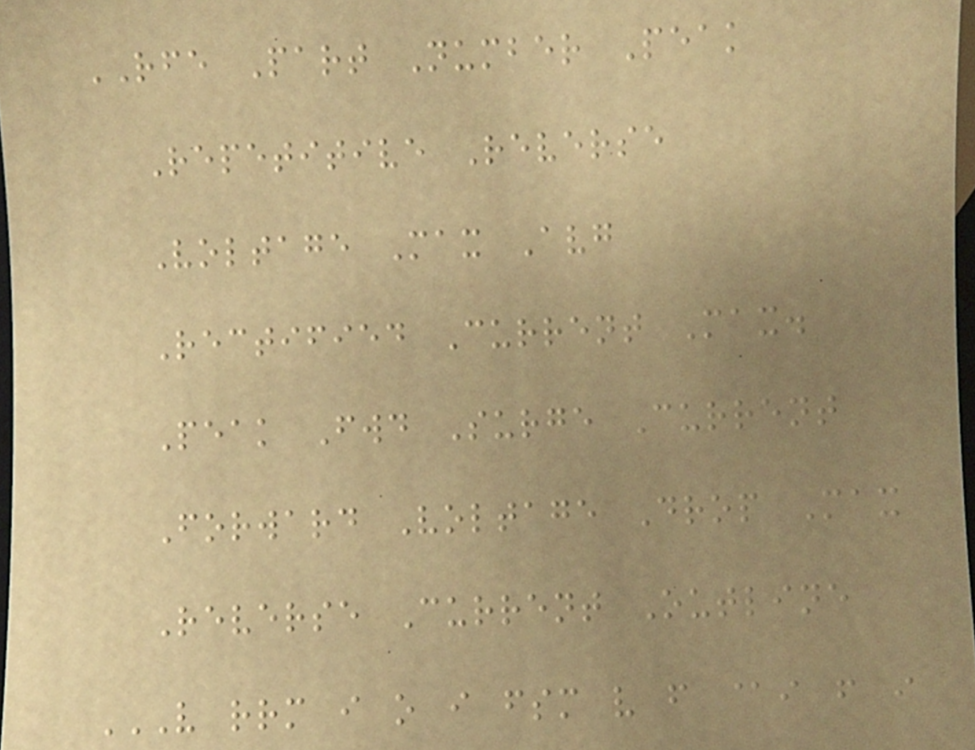RFE Part Number Peak
Repetitive Reverse
Voltage Max Avg
Rectified Current Max.
Peak Fwd Surge Current
Forward Voltage Drop Max
Reverse Current Outline
V RRM I O I FSM V F @I F I
